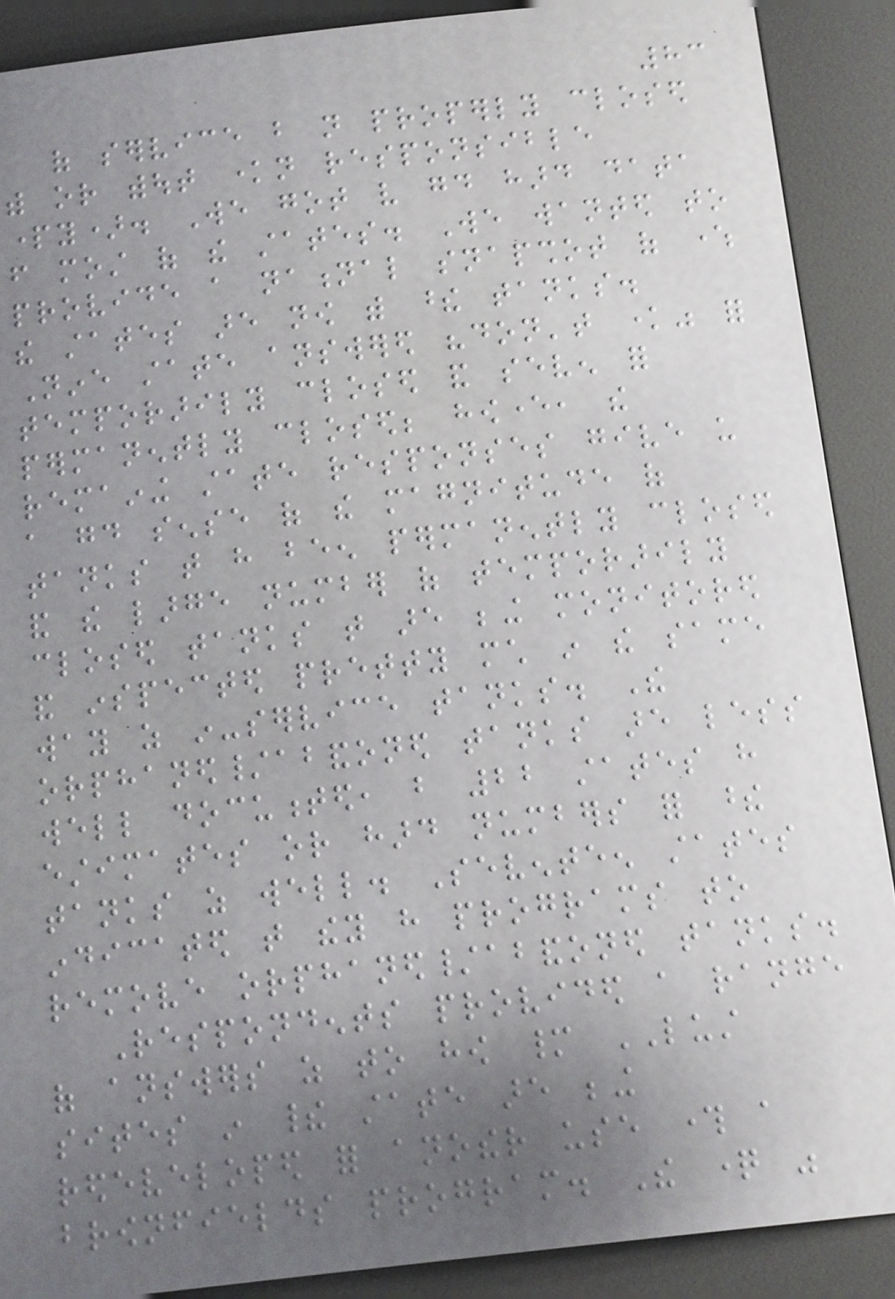83
of service but not properly closed
with or without known responsible
party). We got very good hard data
from most of the states. We wanted to
provide a national snapshot of where
the states are now with these tanks.
Nine state answered "don't know" for
temporarily closed and seven for
permanently closed; however, the
remaining state responses give us
a good sense of the magnitude of
tanks that have been permanently closed
and the large number of temporarily
closed tanks that are being monitored
and inspected pretty much in the same
way as in-service tanks. The
orphaned/abandoned tanks are less
well documented, but 22 states have
estimates or hard numbers for these
tanks as well. Seventeen states
indicated that they have programs to
remove orphaned/abandoned tanks.
Respondents provided a range
of answers as to how many LUST
sites in their state are being
redeveloped for another use through a
brownfields program. The question was
